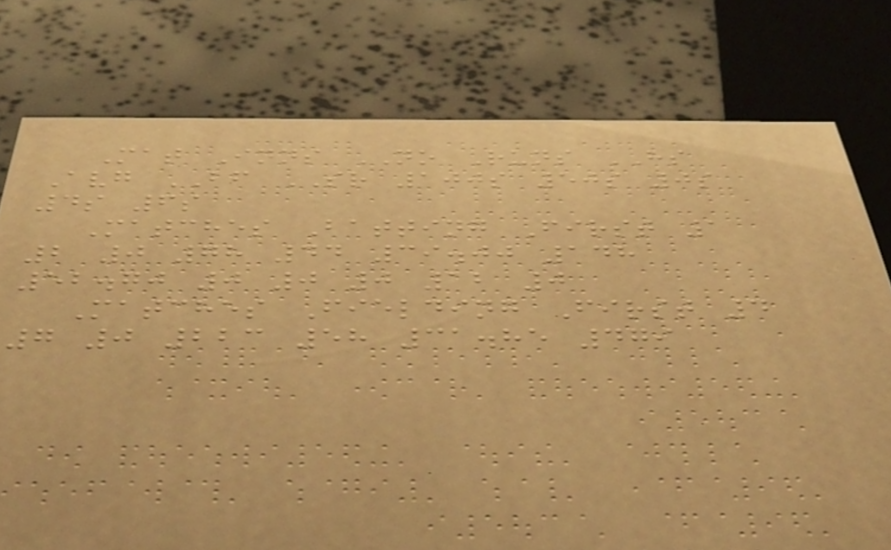Mat Inns NO Runs HS
Avg BF SR 100s 50s 0s
4s 6s
Matches Batting First 1
2 0 78 44 39.00 148
52.70 0 0 0 12 0
Matches Fielding First 4
7 0 223 58 31.85 479
